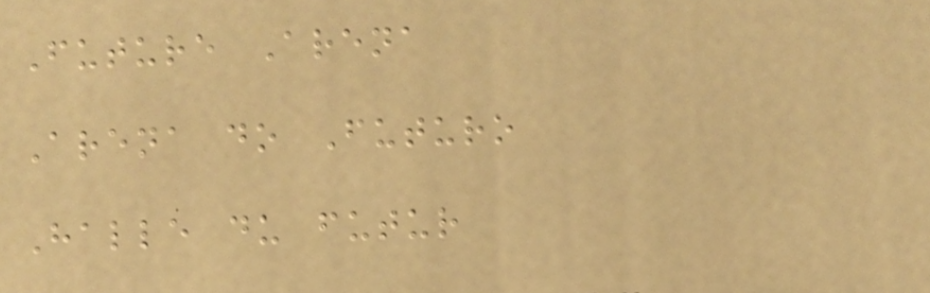Future Arena
Arena do Futuro
Halle du futur
